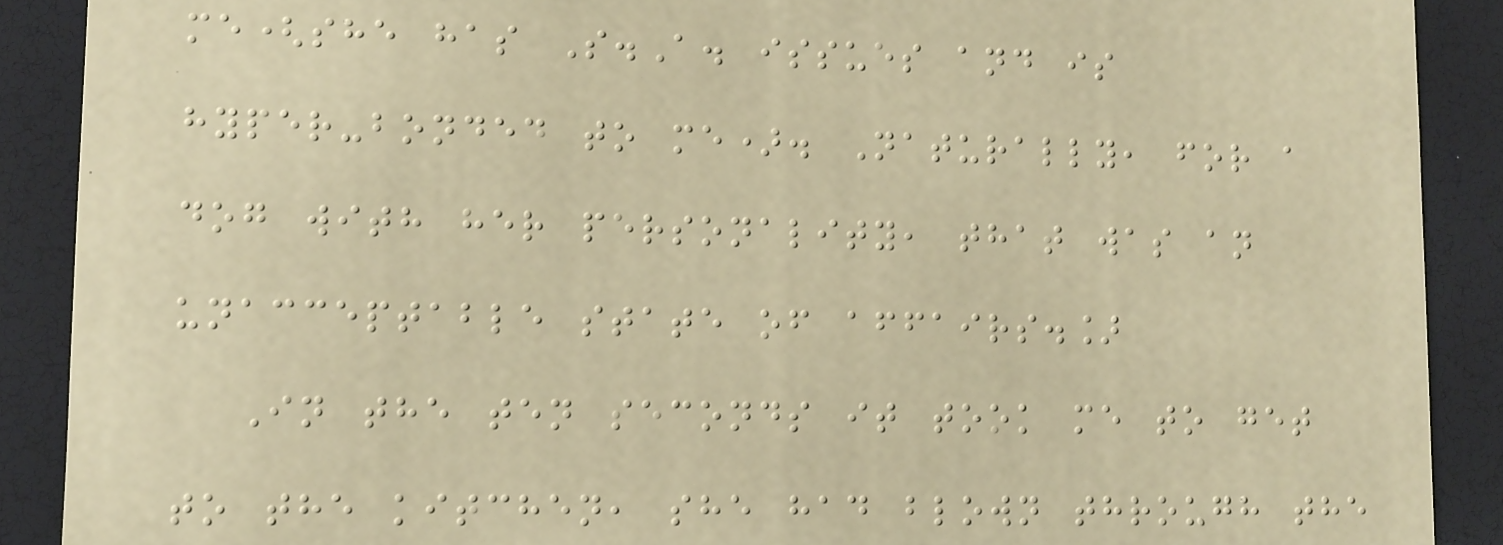me(she has S.A. issues and is
hyper-bonded to me). Naturally, for a
dog with her personality, that was an
unacceptable state of affairs.]
In the ten seconds it took me to get
to the kitchen, she had blown through the
